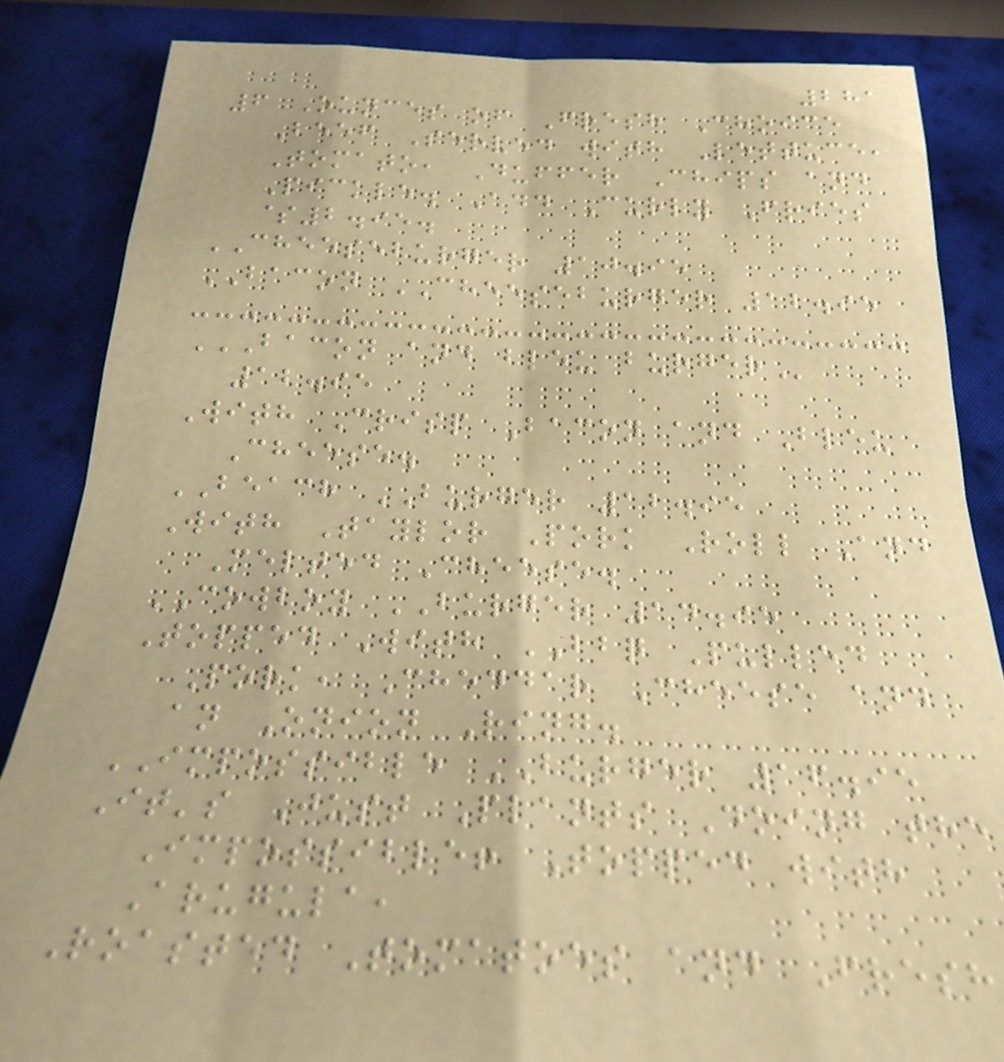281
6 Ounces of Fresh Choice
Beef Served with Lettuce,
Tomato, Duffer Chips and
Pickle. Add Curly Fries
$2.95.
CHEESEBURGER 10.95
BACON CHEESEBURGER 12.95
BACON AND BLEU BURGER
12.95
With Crisp Bacon and Bleu
Cheese.
BEACH BURGER 12.95
With Taylor Pork Roll And
Melted Cheese.
COWBOY BURGER 14.95
Topped With BBQ Pulled
Pork, Cheddar Cheese and
an Onion Ring.
IMPOSSIBLE BURGER 16.95
It's Just Plants Doing the
Impossible! Topped with
Arugula,
Roasted Tomatoes and Fresh
